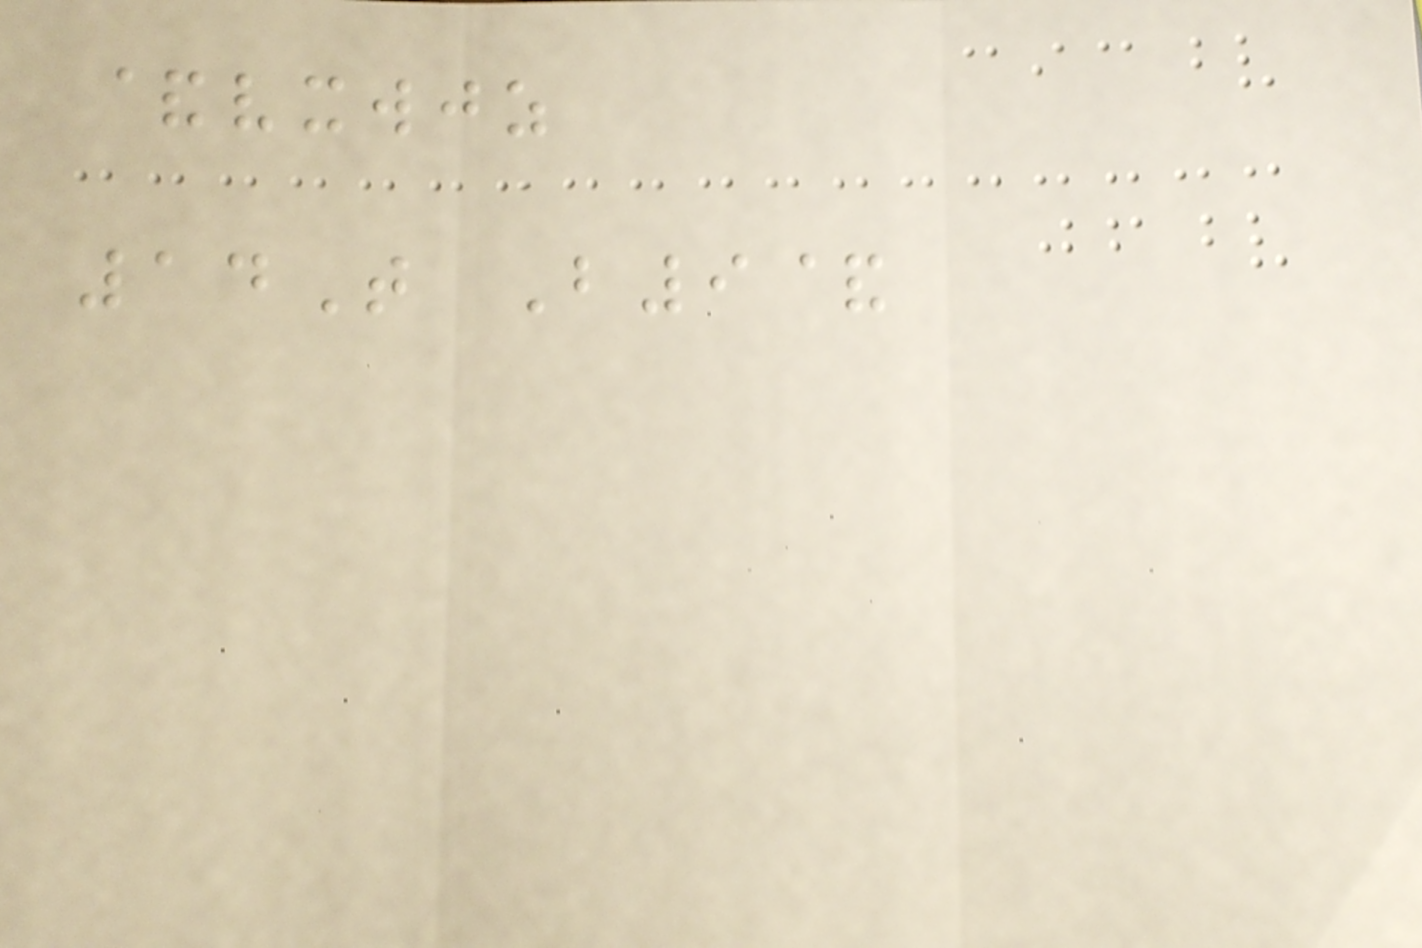&vxwjz
14T B9&
